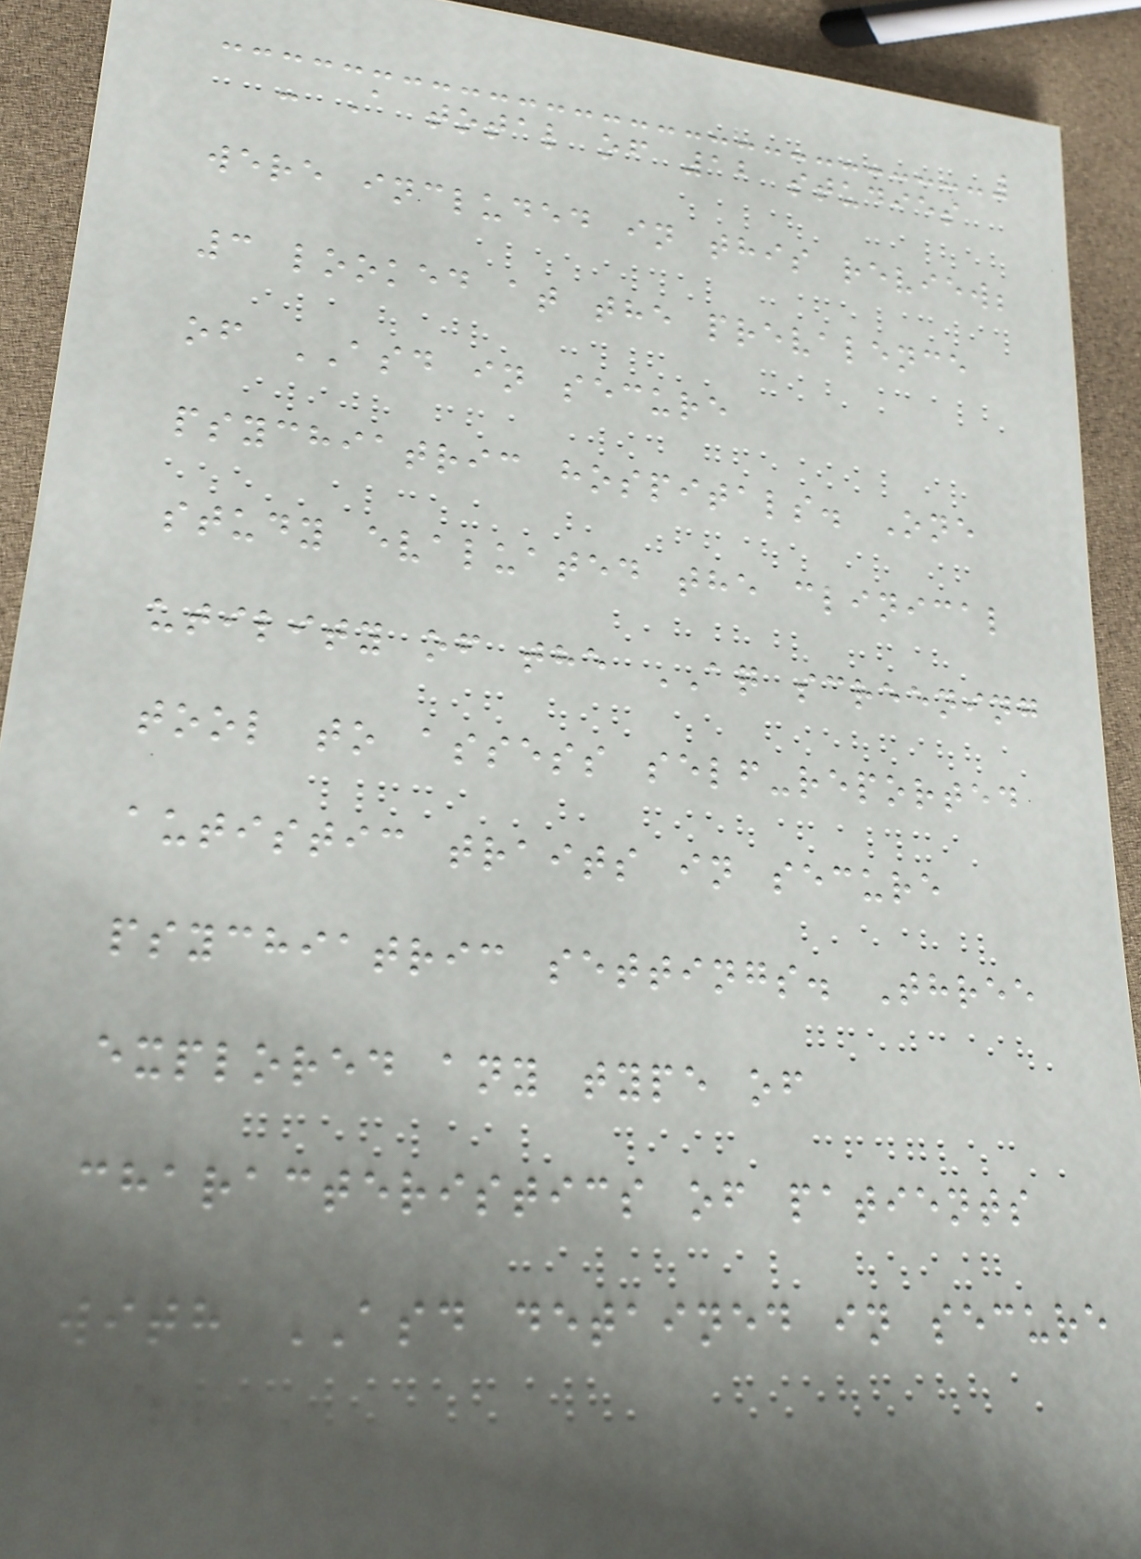- A total of 12 studies
were included in this review;
3 looked at the prevalence
of ASD in secure
psychiatric hospitals. One
study evaluated the clinical
utility of the AQ screening
tool to assess self-reported
autistic traits in secure
psychiatric settings. Three
explored any type of
characteristics of patients
with ASD detained in secure
